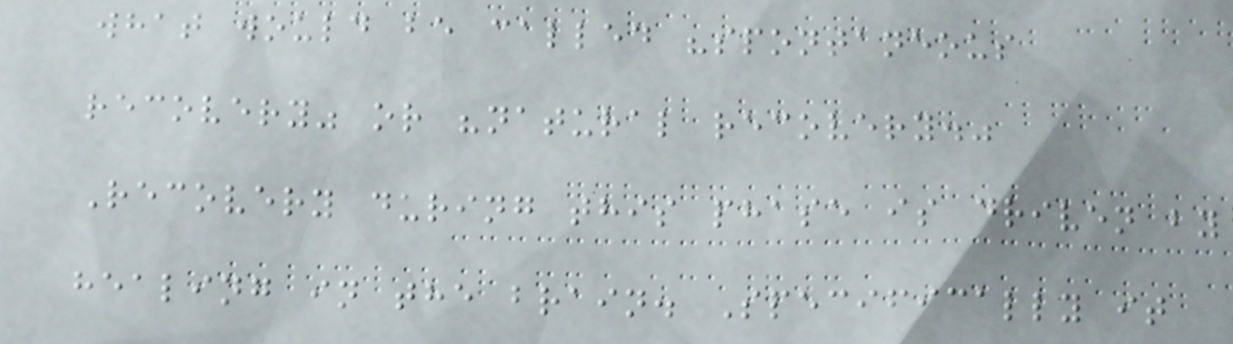what would be called "spontaneous
recovery" or "natural recovery."
Recovery during this phase is driven by
healing in the brain. Specifically it
